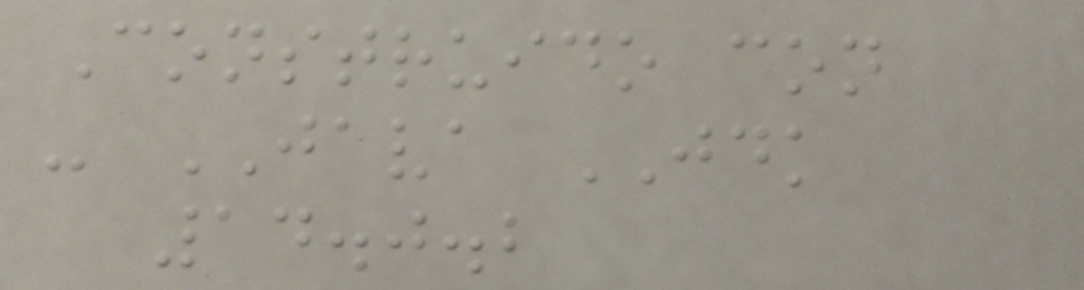Construido con
- JAVA JDK
14.0.2
